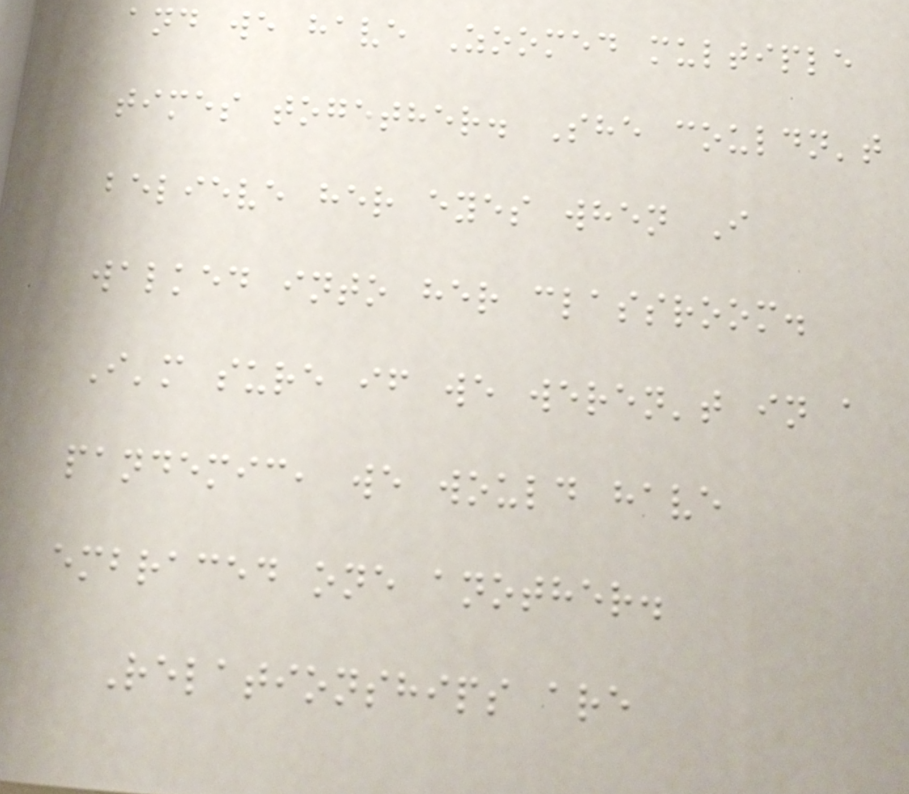and we have Zoomed multiple
times together. She couldn't
believe her eyes when I
walked into her classroom.
I'm sure if we weren't in a
pandemic, we would have
embraced one another.
Relationships are
